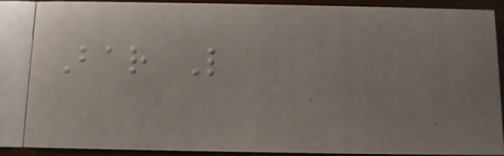Bar L
